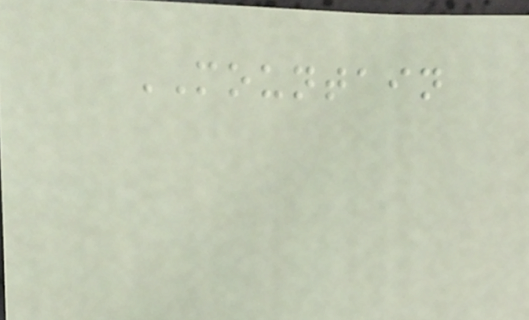MOUNTAIN
